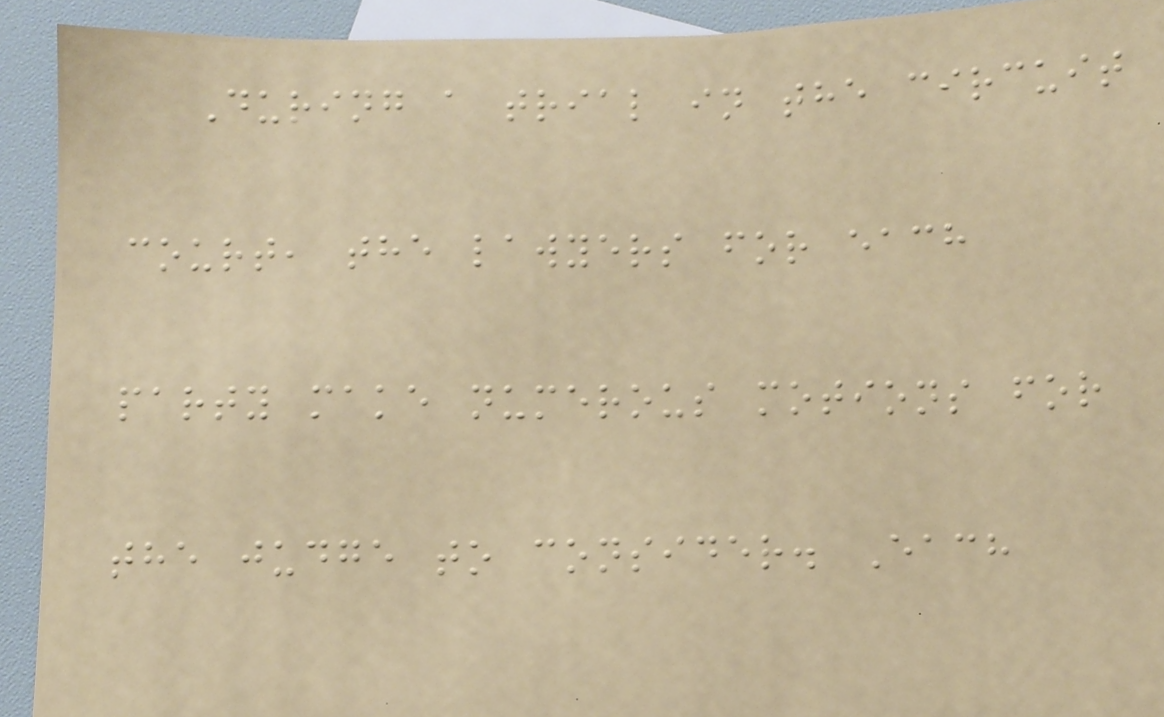During a trial in the circuit
court, the lawyers for each
party make numerous motions for
the judge to consider. Each
